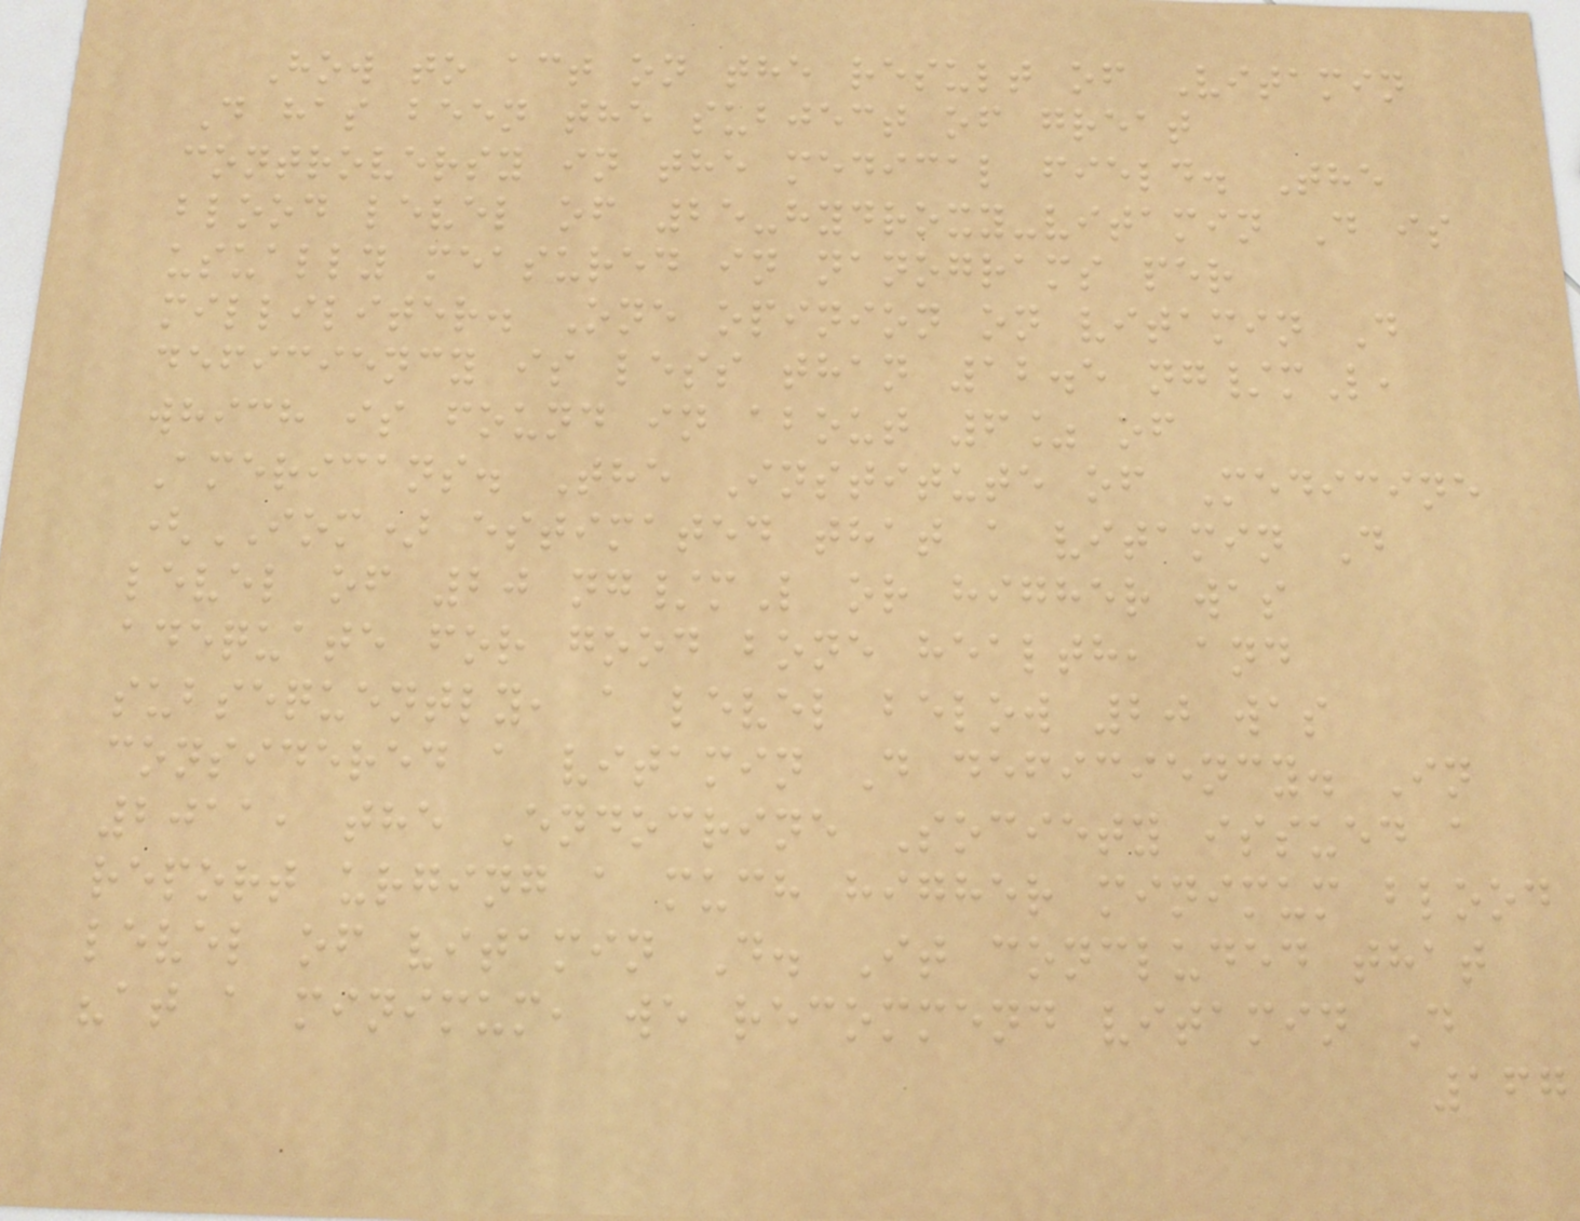How to act on the result of Vitamin
D has been the subject of great
controversy in the medical field. The
blood level of 25-hydroxy-vitamin D is
usually measured in nanograms per
milliliter. One opinion on vitamin D
deficiency is less than 12.5 ng/mL,
which is found in about 6% of
Americans. The Institute of Medicine
(IOM) estimated that a vitamin D
level of 20 ng/mL or higher was
adequate for good bone health, and
subsequently, a level below 20 was
considered a vitamin D deficiency. In
2011, the Endocrine Society issued a
report urging a much higher minimum blood
level of vitamin D. It concluded that
"at a minimum, we recommend vitamin D
167
